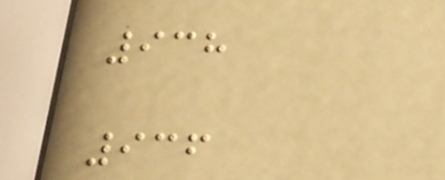938
936
